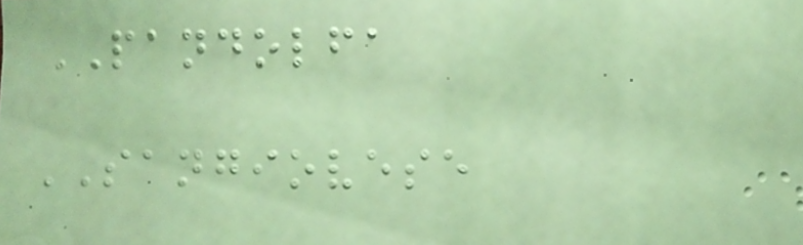PANDOLFA
SANGIOVESE
